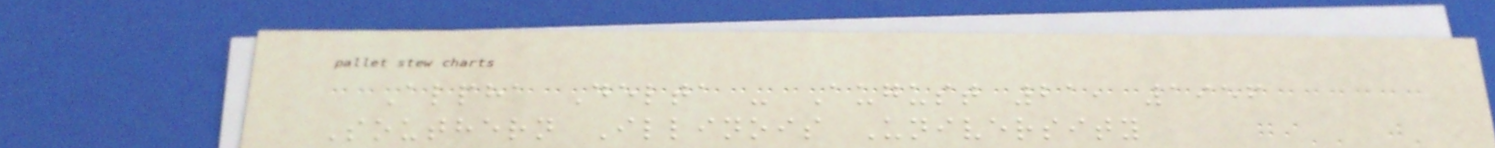Alpha Delta - August 21, 1956
Southern Illinois University
